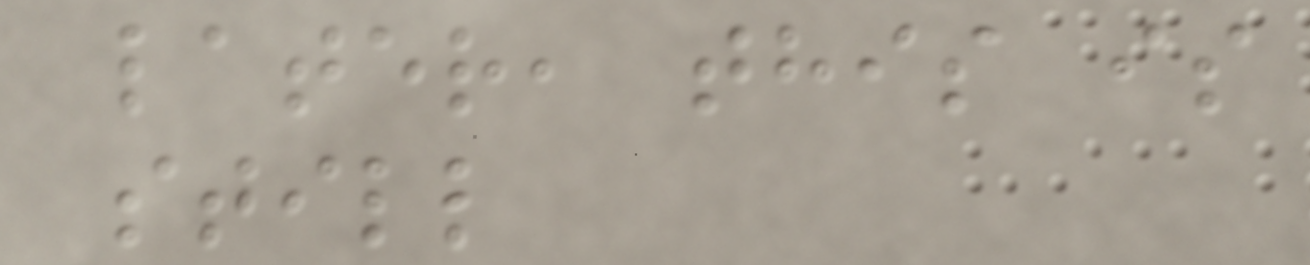later, this is
still
